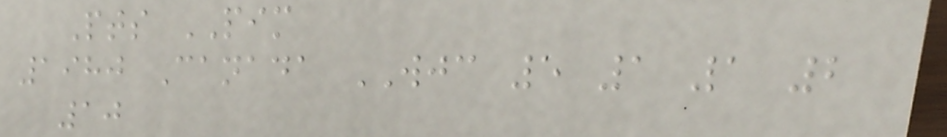Pts PIM
1980 Canada WJC 5 1 1 2
10
